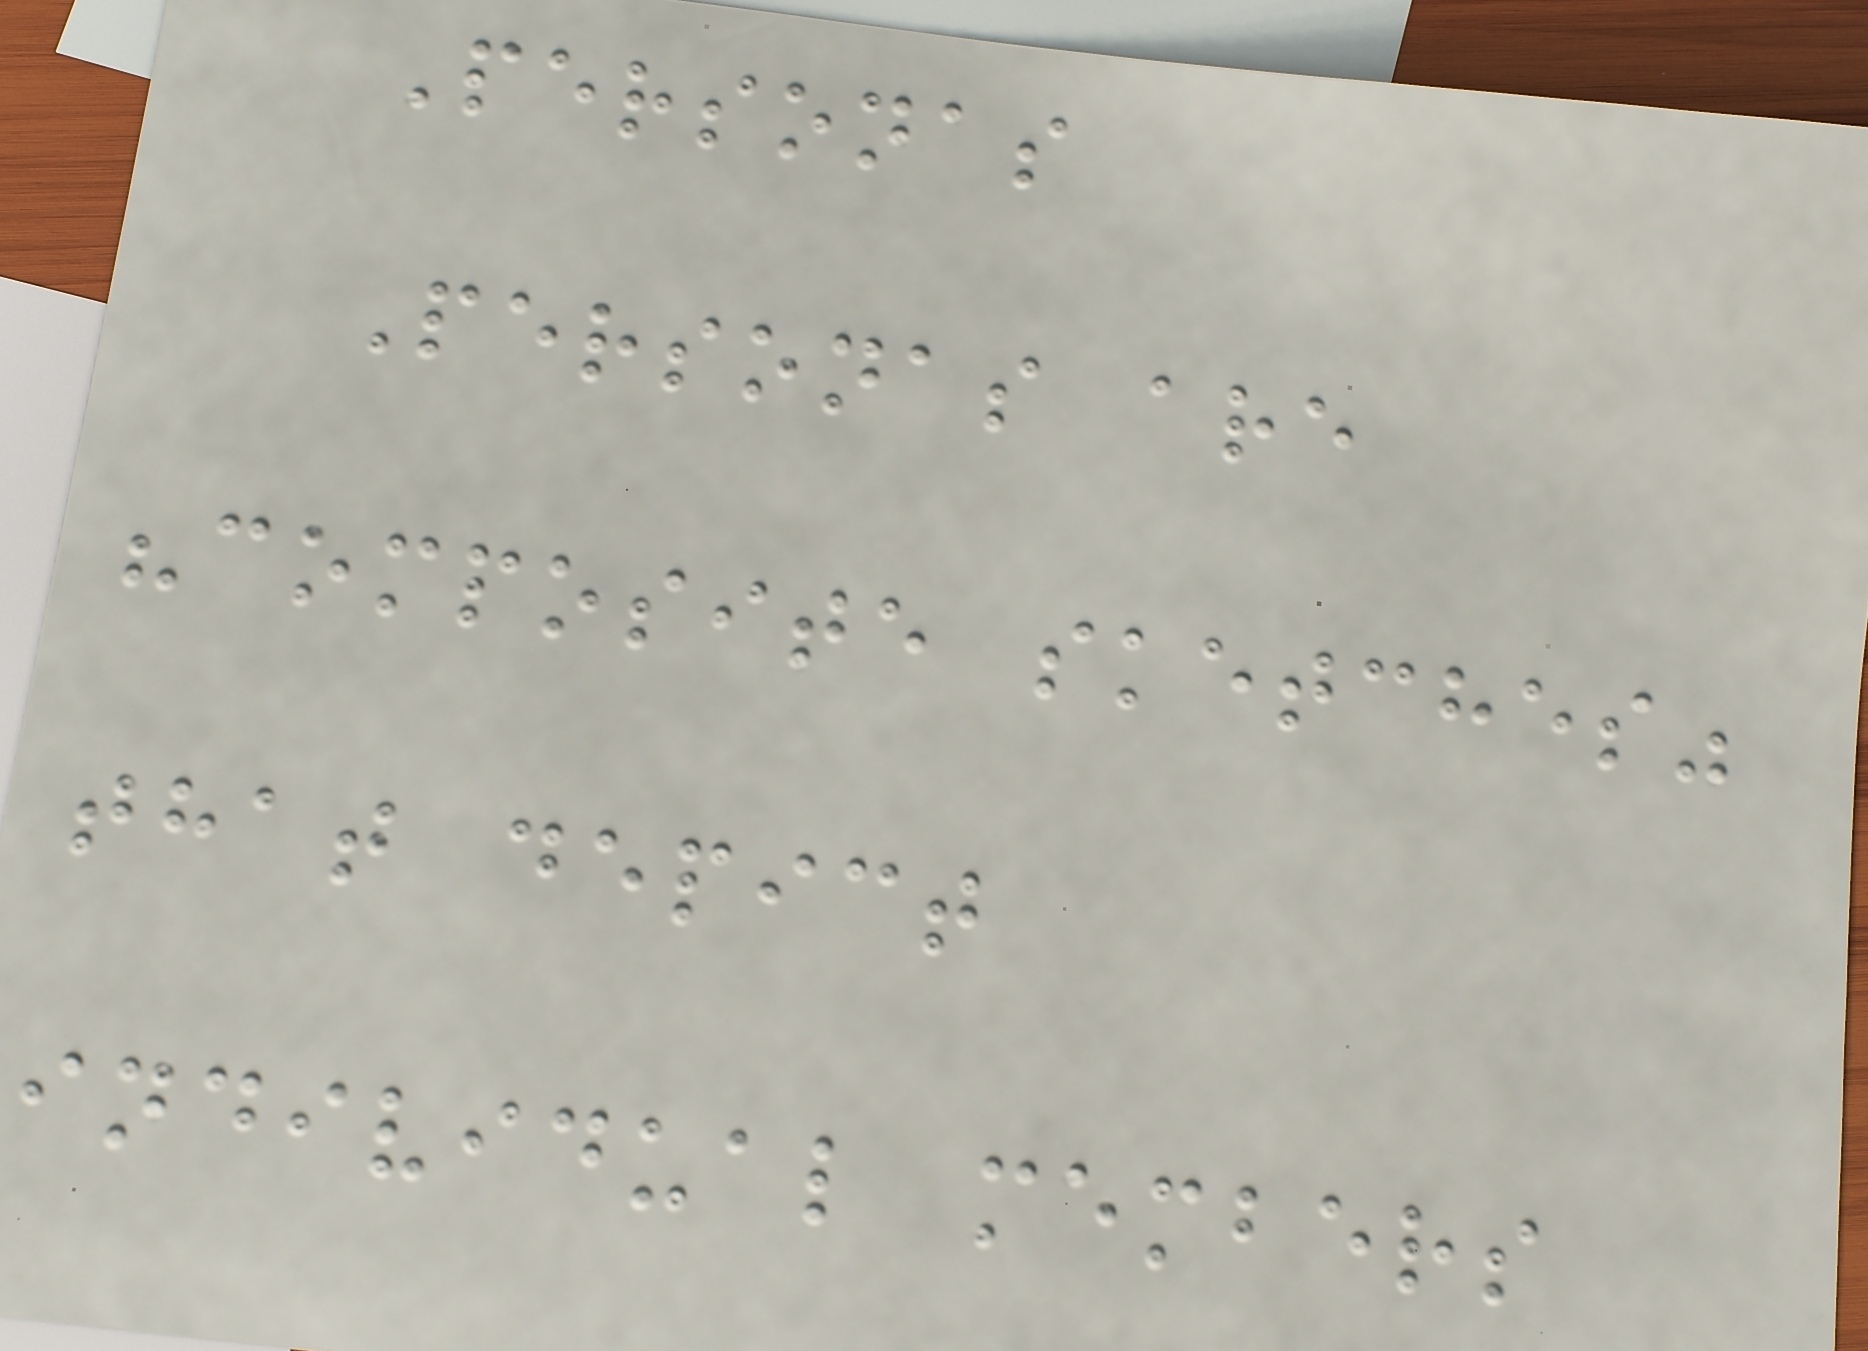Personas
Personas are
"composite sketches"
that depict
individual members
